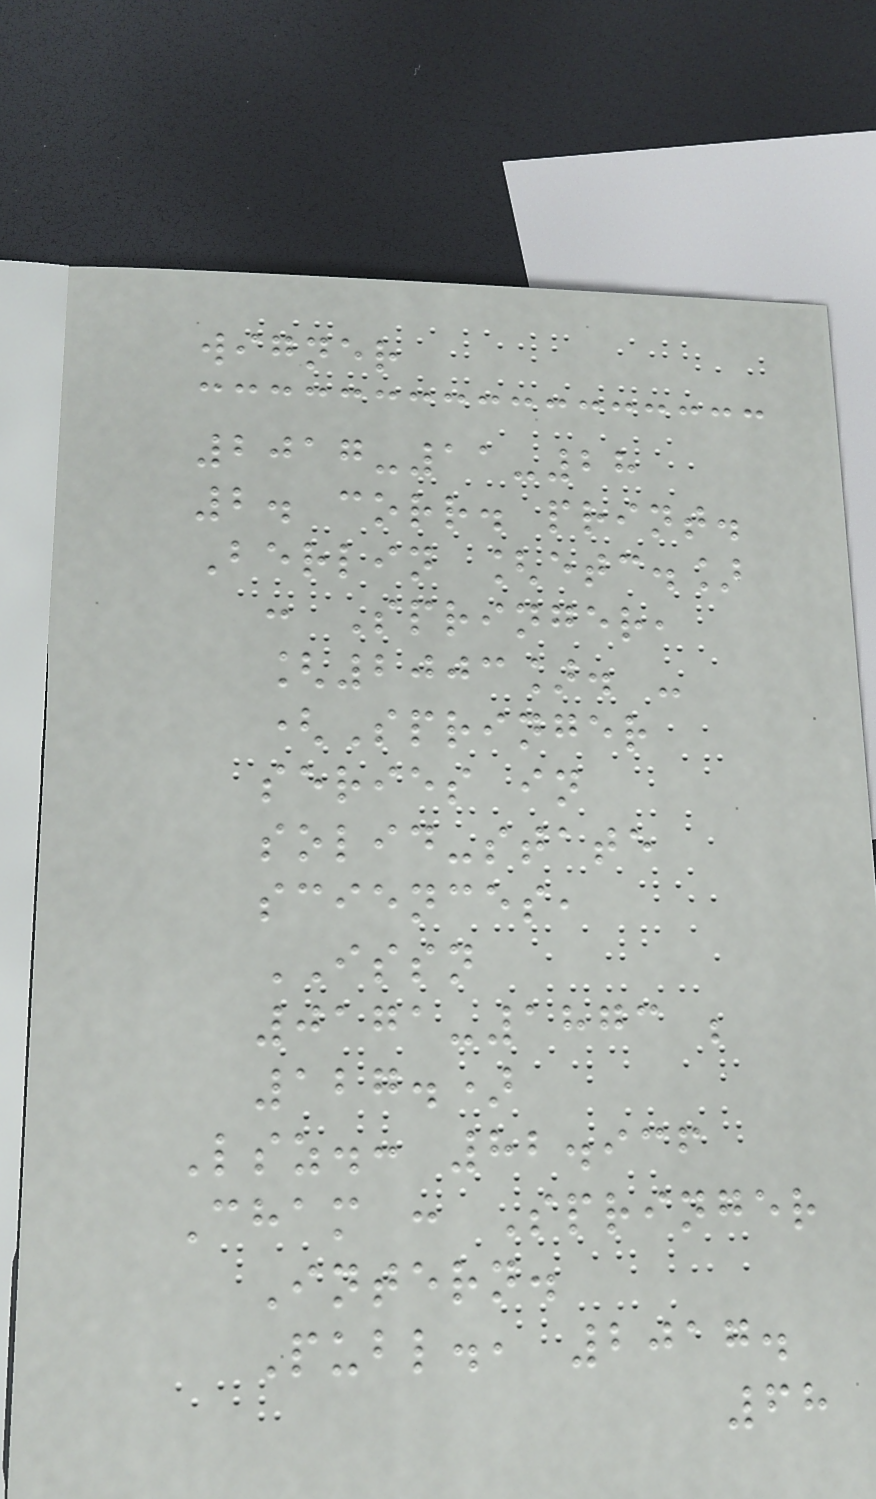wigner
2017-11-28
2. corr. print.
Berlin [etc.]
: Springer,
[2003]. -
(Springer
series in
solid-state
sciences,
ISSN
0171-1873 ;
127.)
Lsz.: 82.936
Cham : Springer
Intern.
Publ., 2017.
68
